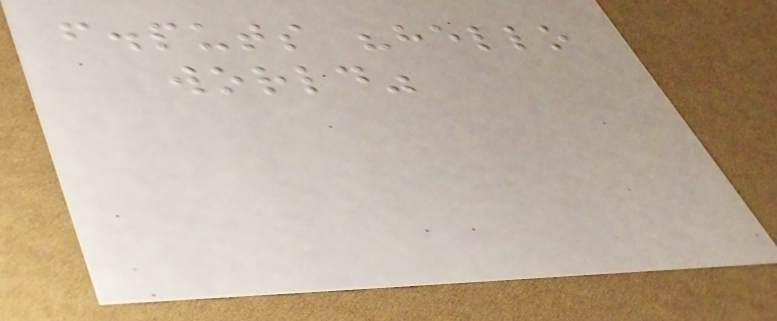f.puts "hello
world"
